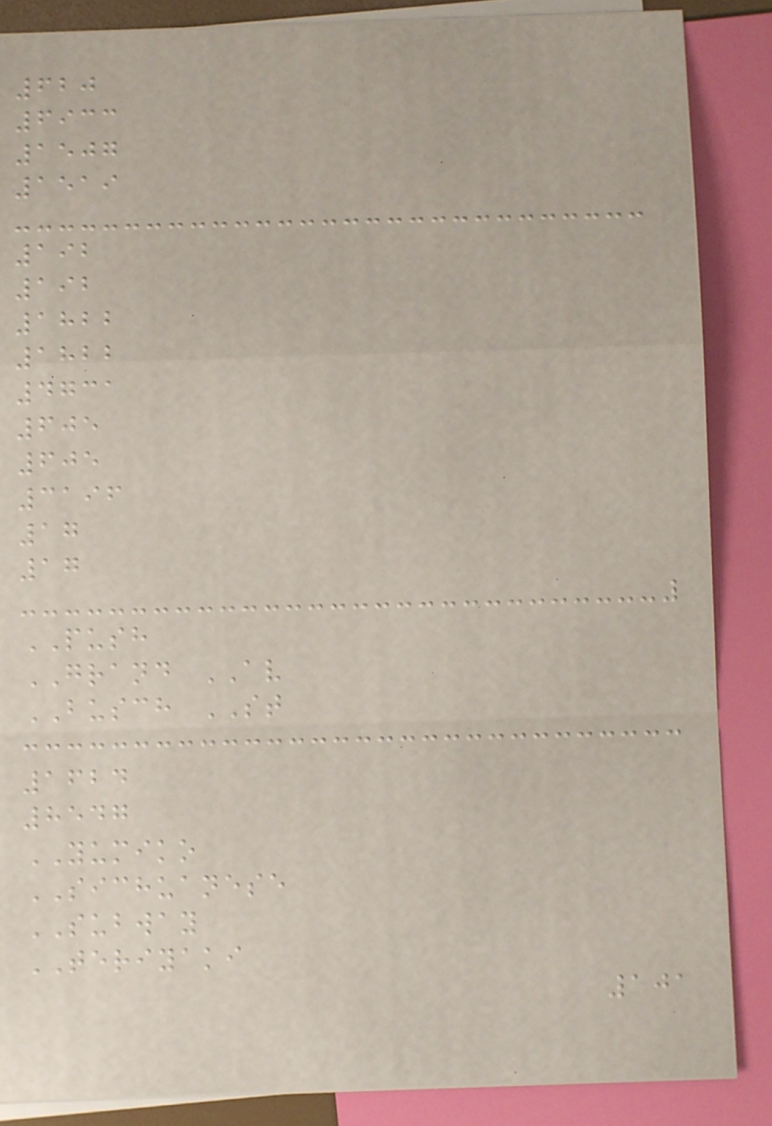620
6933
1507
1519
192
192
1822
1822
4731
605
605
3196
17
17
PUSH
GRAND AV
BUSCH ST
1624
8547
YUMIKO
SICHUANESE
SUBWAY
TERIYAKI
101
